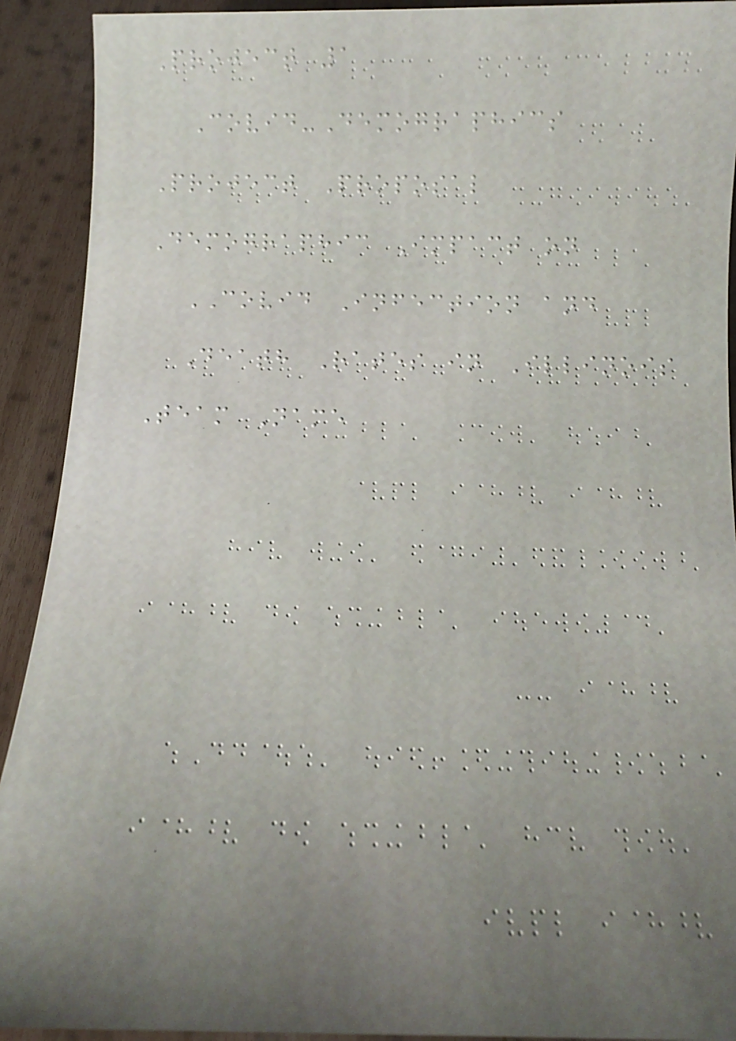Project 1
Covid-Demographics
Project Proposal
Demographic Impact on
COVID Infection and
Death Rates in Illinois
Team Name
